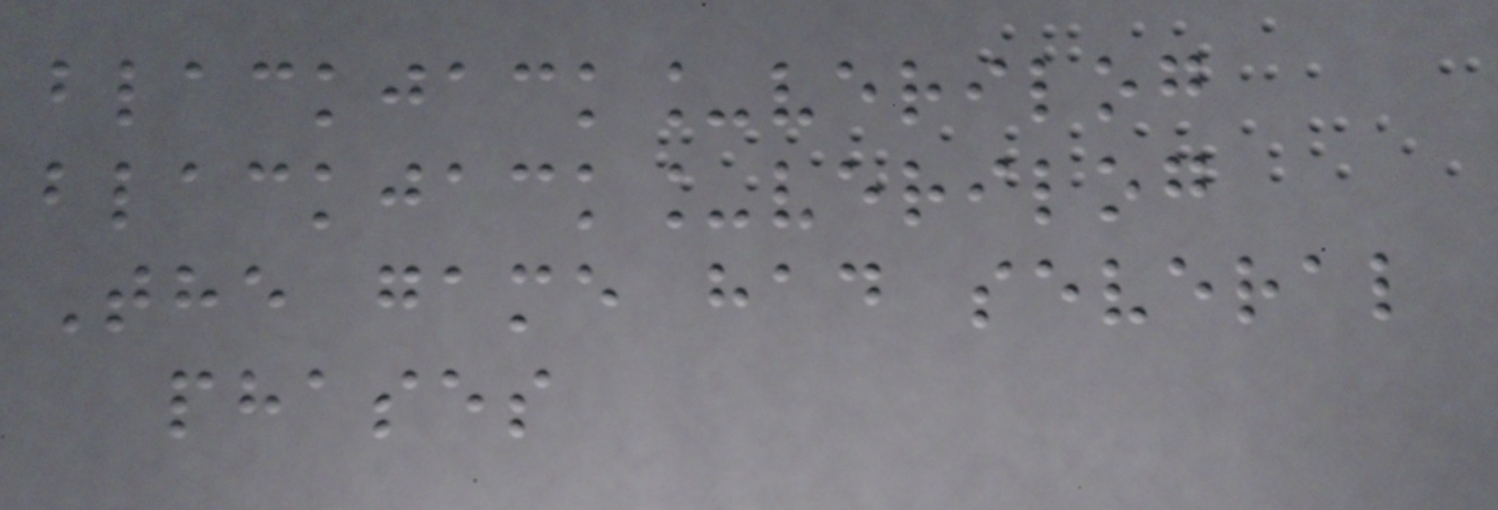blackjack_verilog
blackjack_verilog
The game had several
phases
